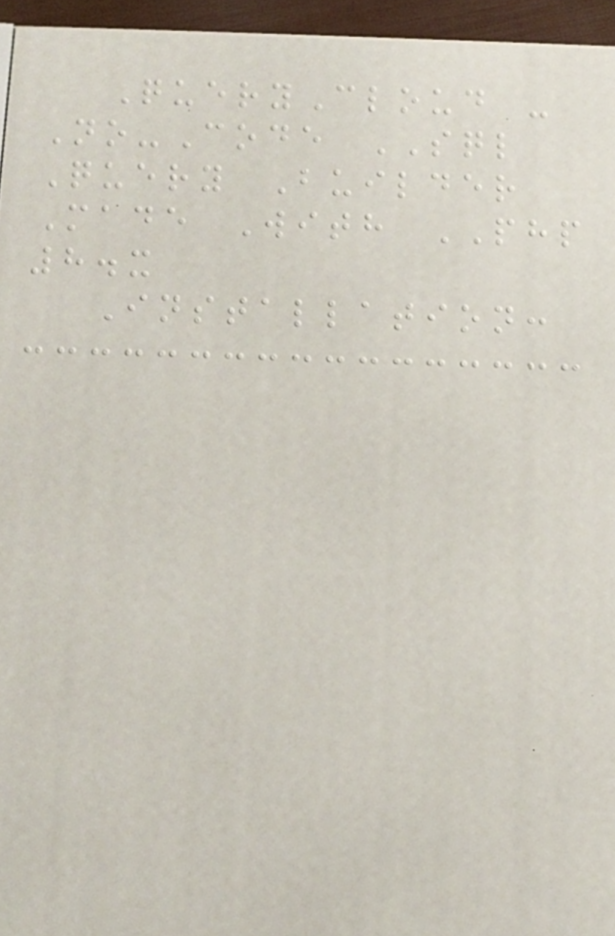QueryCloud -
No-Code SQL
Query Builder
Made With PHP
8.x
Installation:
